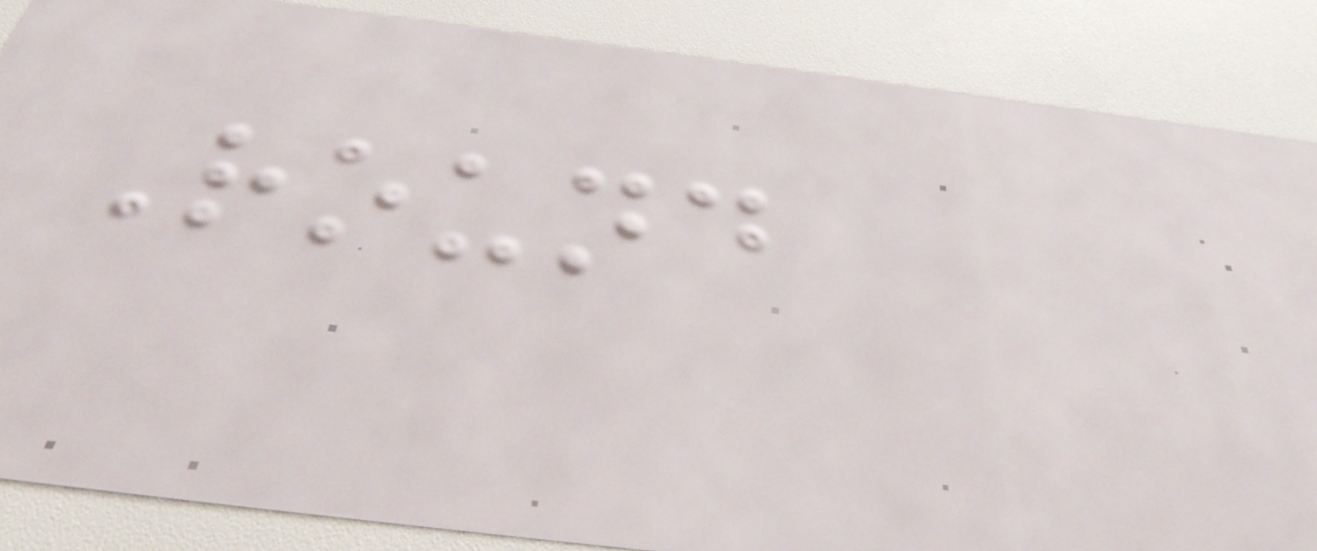Round
